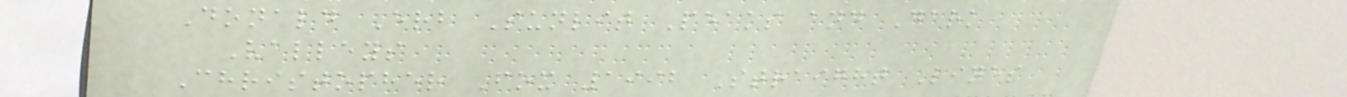Donald Erb Sunlit Peaks and Dark
Valleys
Christopher Fox 1992 Straight Lines
